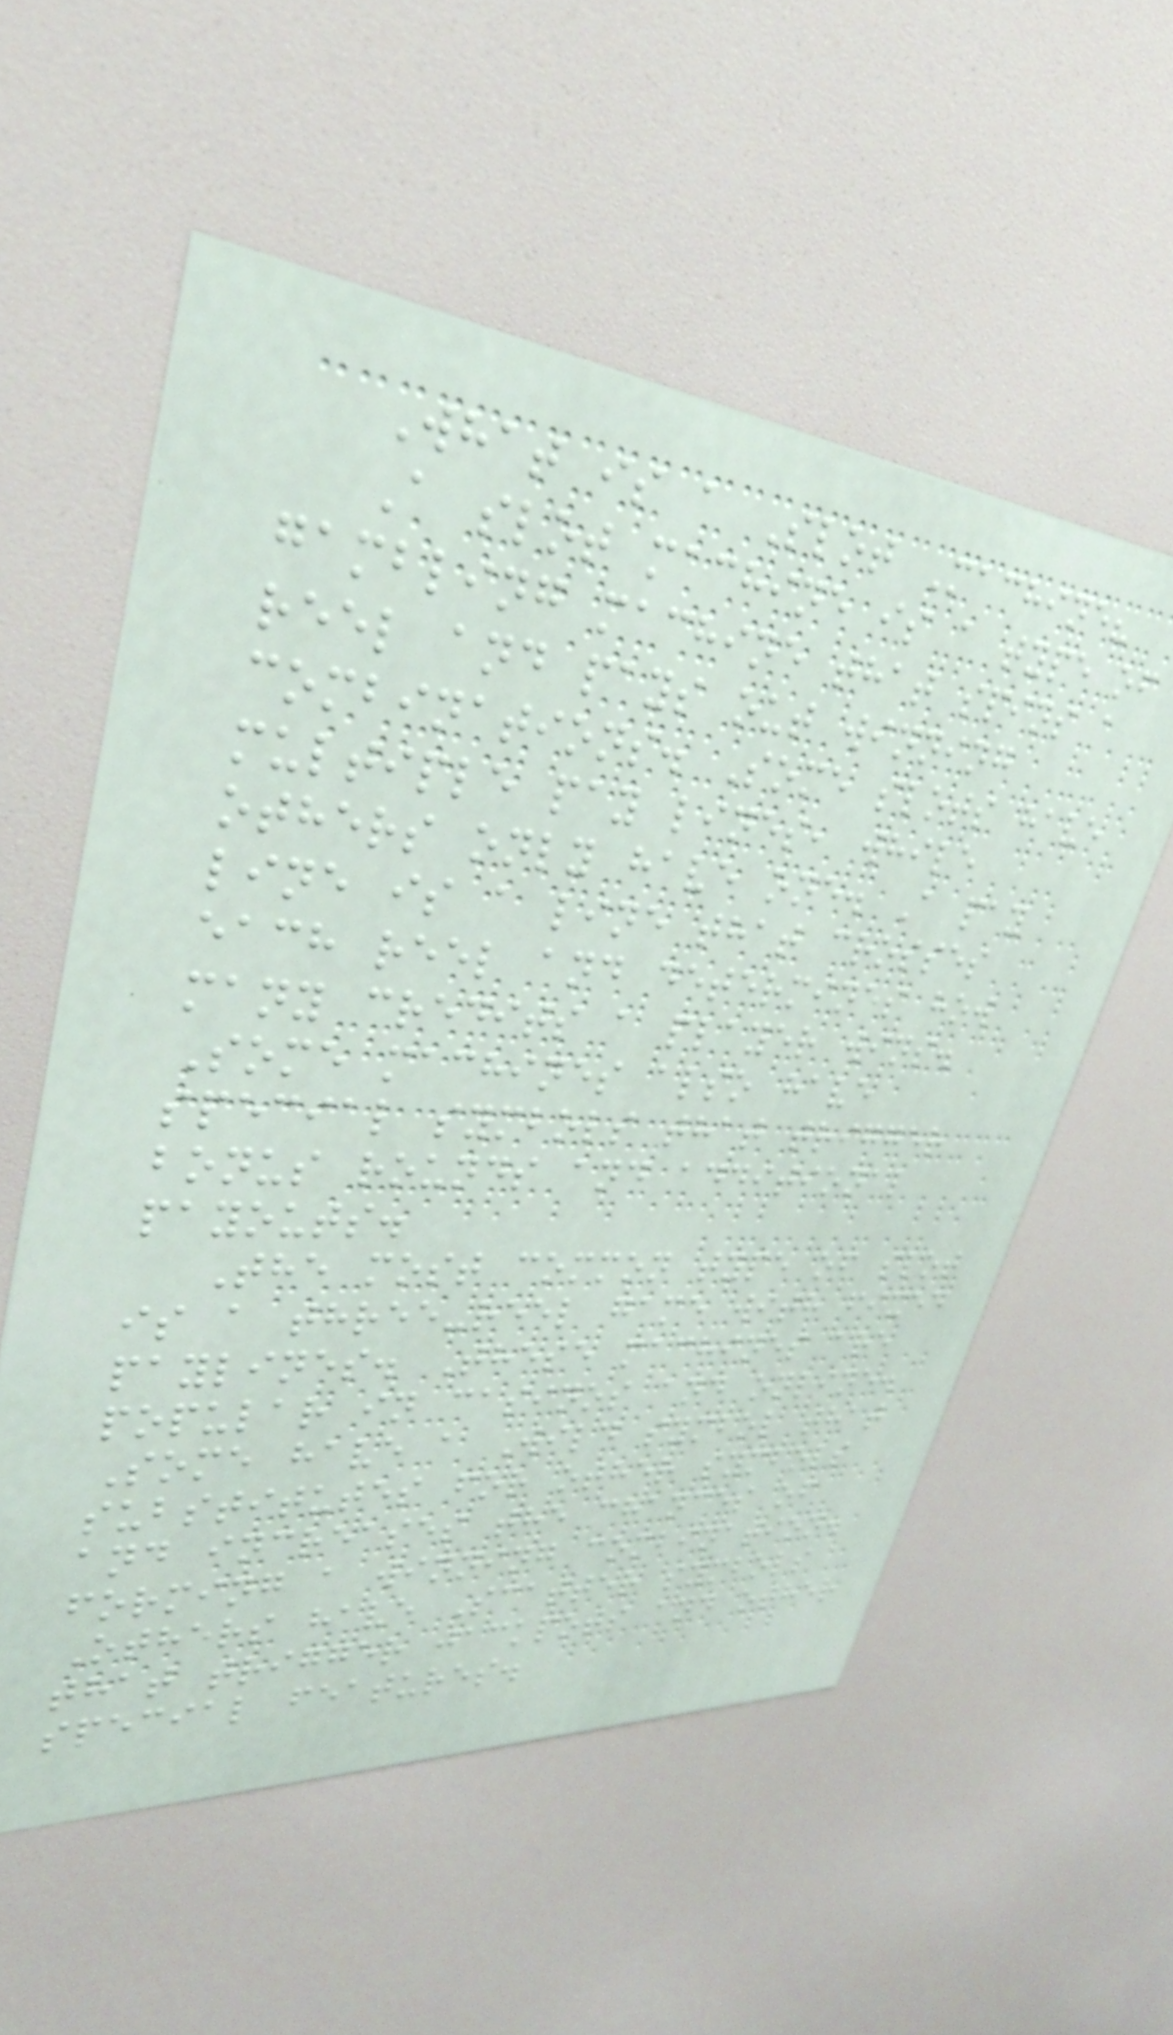What is a Slot Machine?
A slot machine is a type of
gambling machine that spins a
reel and pays out winning
combinations. Some slots have
multiple pay lines, while
others only have one. A pay
line is a line that crosses
each reel and determines how
many credits a player wins.
Some machines also have
special symbols that trigger
bonus rounds and additional
payouts.
The most common type of slot
is a three-reel game with fixed
paylines. These machines are
popular in casinos and online.
Some have a Wild symbol that
substitutes for other symbols
and increases the chances of
forming a winning combination.
Others have Scatter symbols
that trigger jackpots and other
special features.
